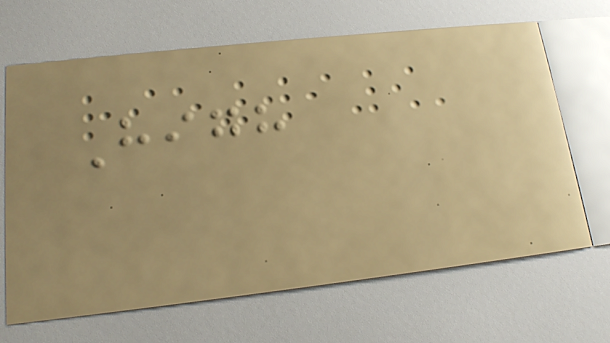High
